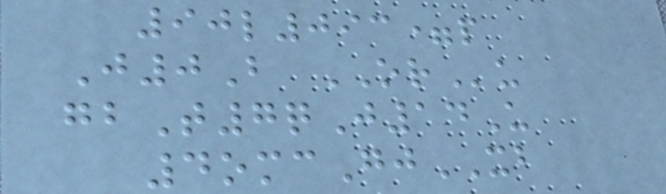90l093=p
J0B ORu
gbT7qJ14U
4omcGjXB
